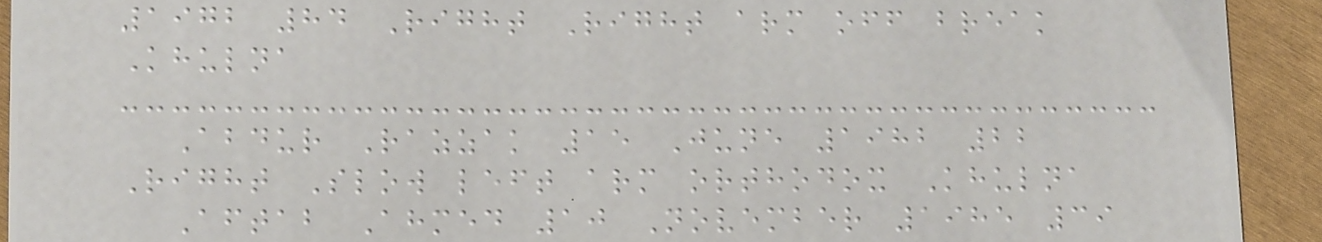1972 84 Right Right arm off break
Khulna
Abdur Razzak 15 June 1982 22
Right Slow left arm orthodox Khulna
Aftab Ahmed 10 November 1985 39
